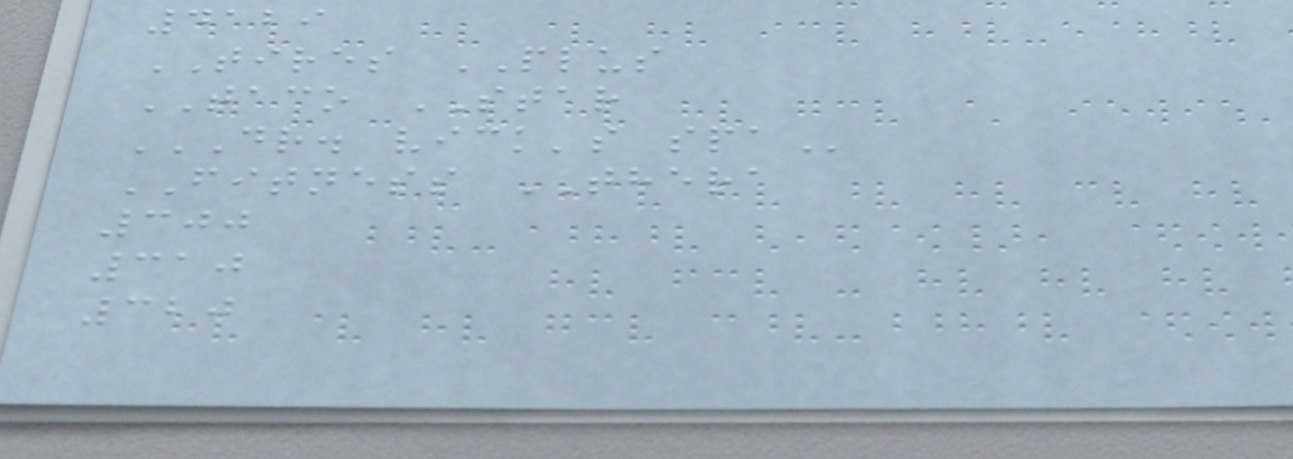4129
TIRES PLUS
TACO STAR
DR. VICK'S SPA
FITNESS THERA
300
310
320
